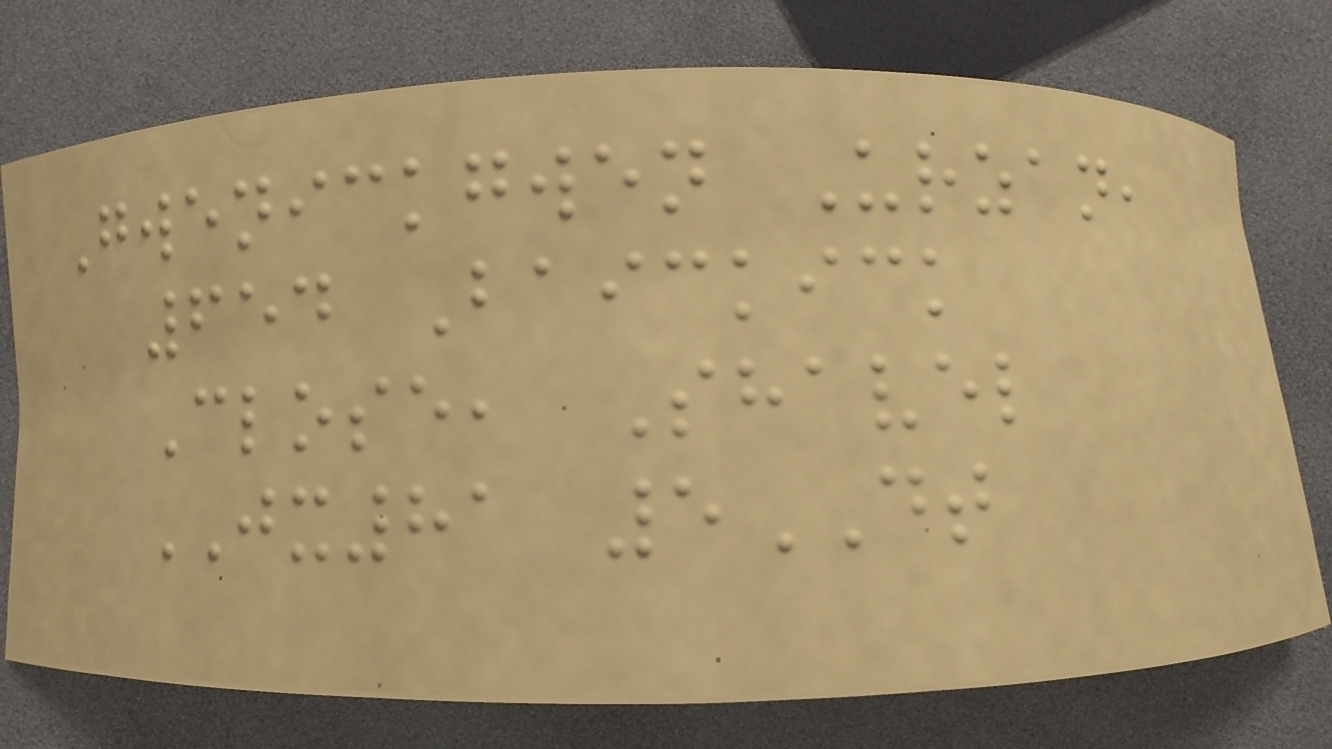Gwenickgwen Urzan,
654 Baickick
Close, Shavel
JX81 5DT
